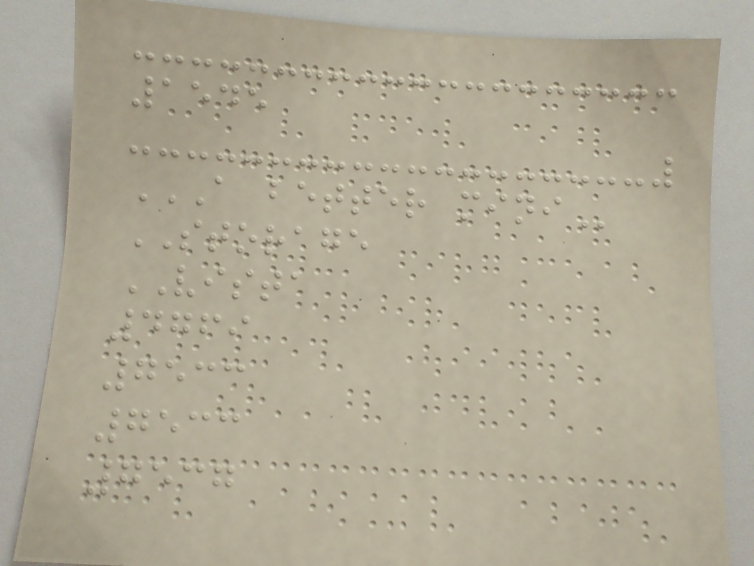1545
A BETTER MINI
STORAGE
VISTA
4769
7533
7533
7537
